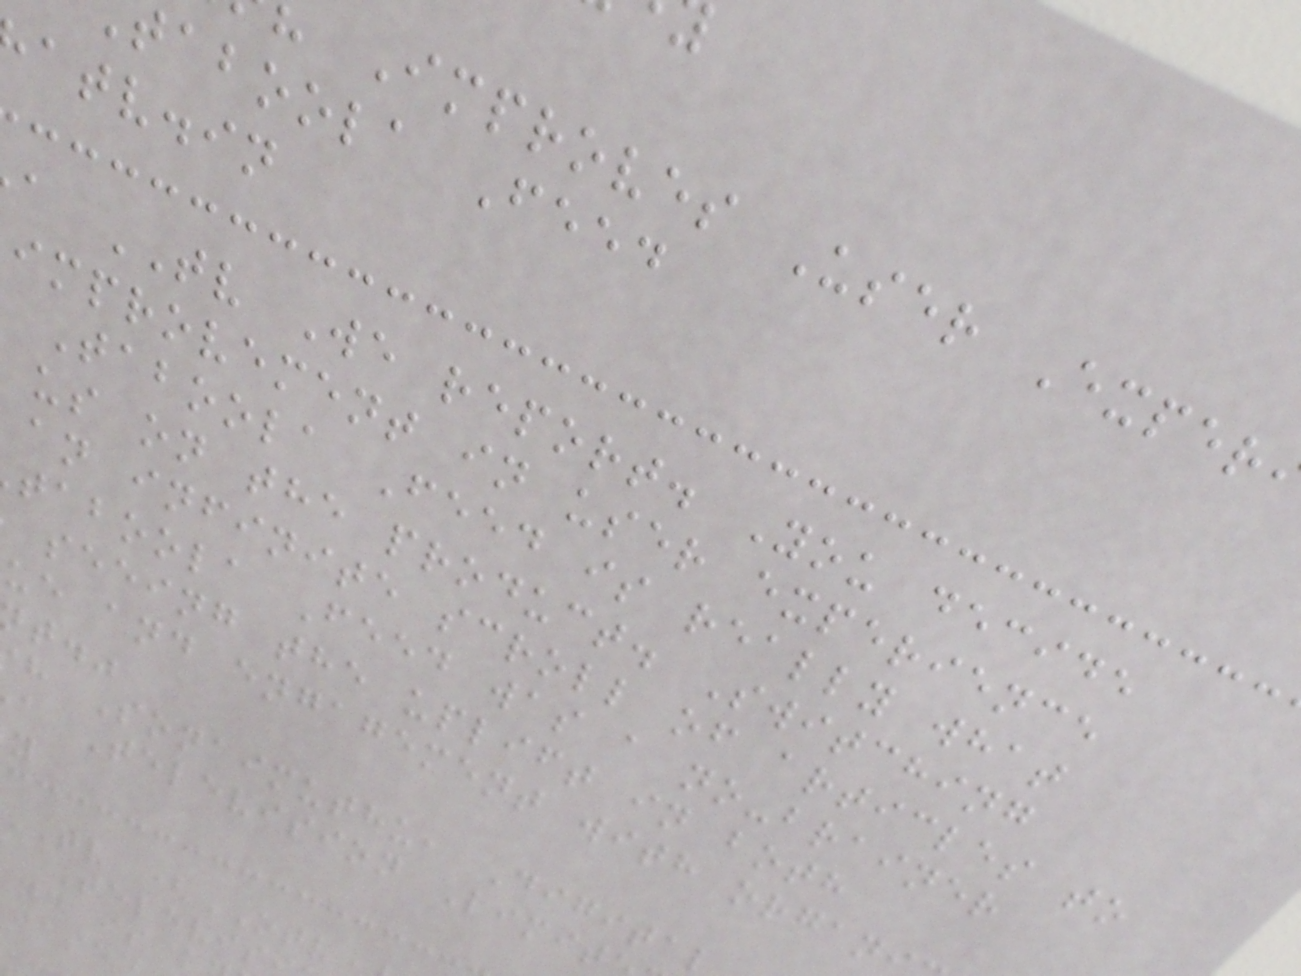Improves User Exper
taboola Feed
atv.in
a TV We report. You decide
improvement in user experience
Taboola Feed is really what
us on the product. Switching
an infinite scroll of articles to
taboola Feed was a no-brainer
seeing the uplift in both
ue and engagement with organ
h Sonaimuthu, Digita
a Television Limit
tv (OTV
